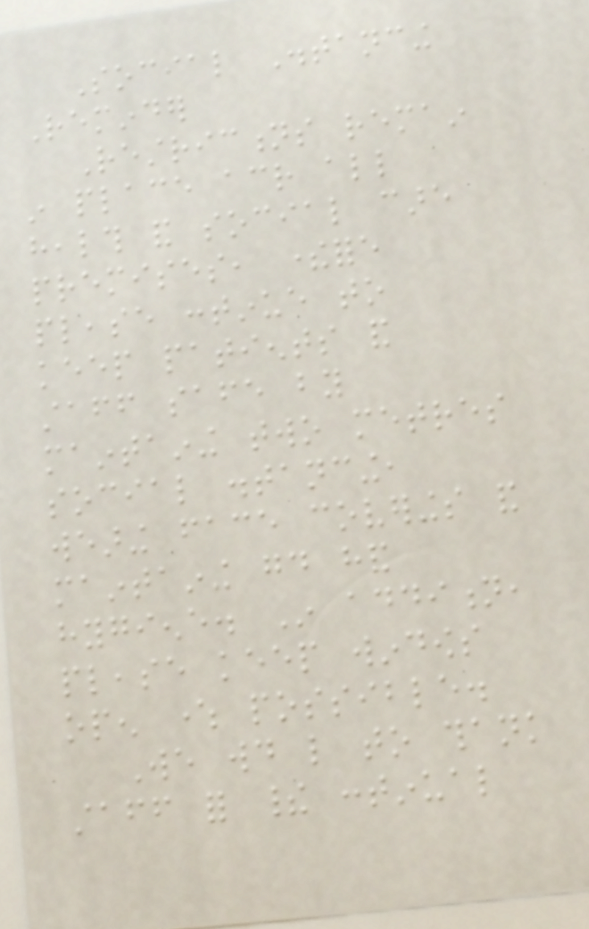Social Distancing
Reminder
Restrictions remain
in place across all
health and social care
premises, therefore
please continue to
keep patients and
staff safe by
maintaining two metres
social distancing,
wearing face coverings and
maintaining good hand
hygiene. In addition,
please keep windows
open where possible.
We would like to thank
staff for their continual
